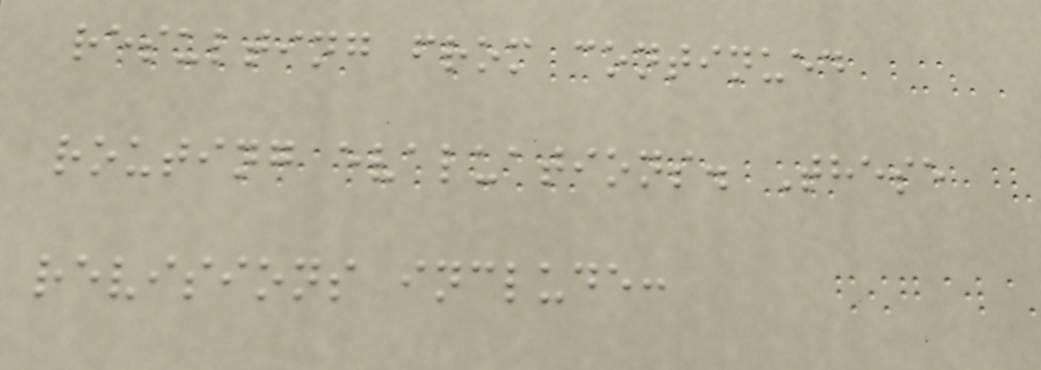resulting from continued
routing evaluations. These
revisions include:
